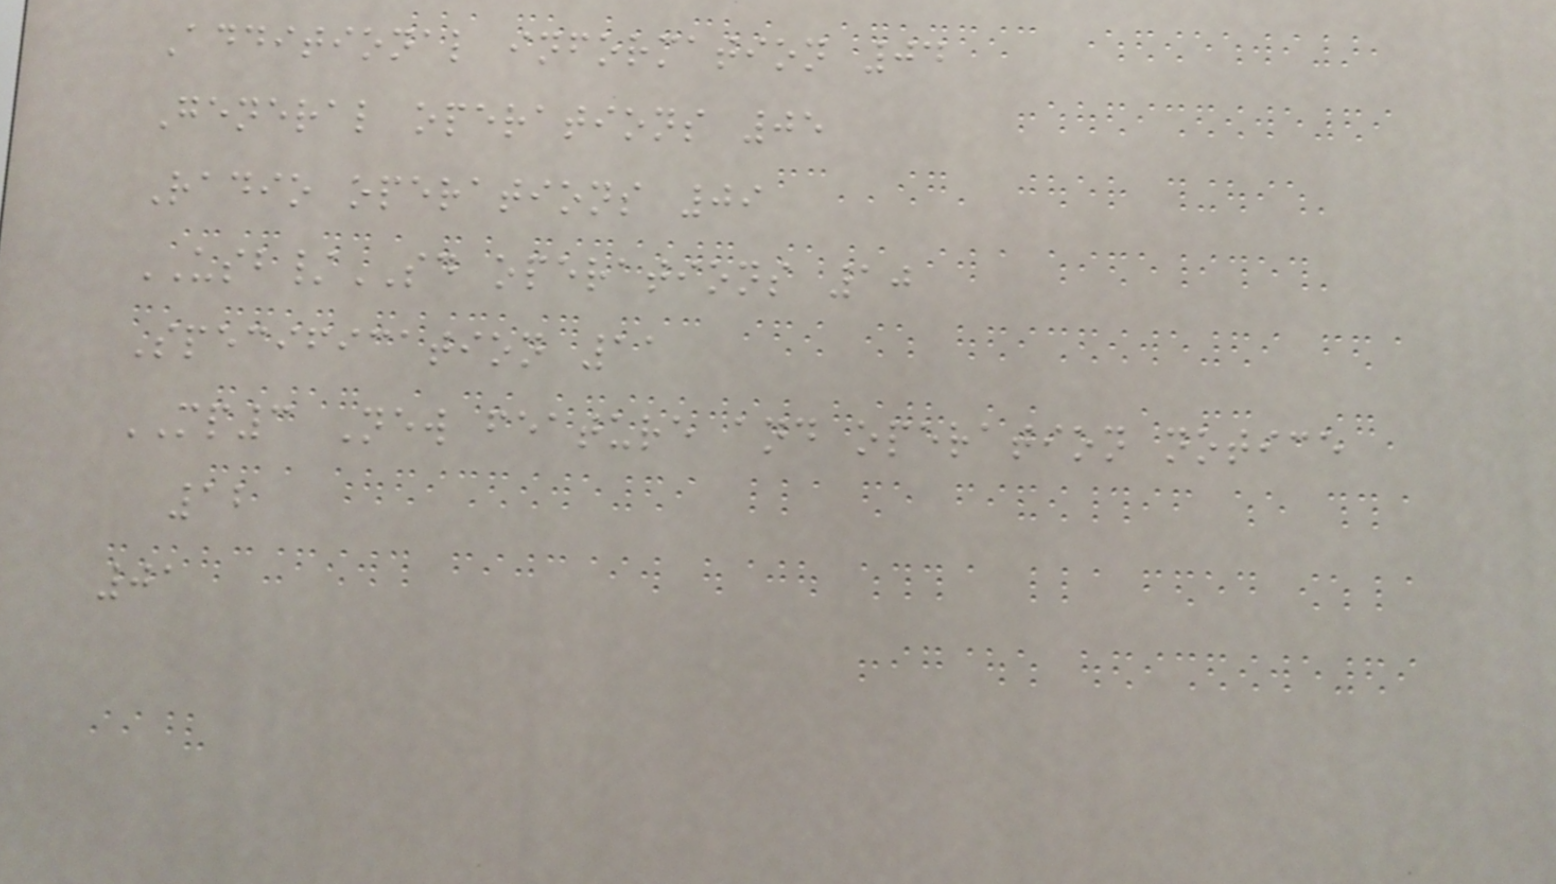Additional information 04
General operations 05
Radio operations 09
USB/SD operations 10
Specification 11
MP3 New feature and operation notice
12
01
